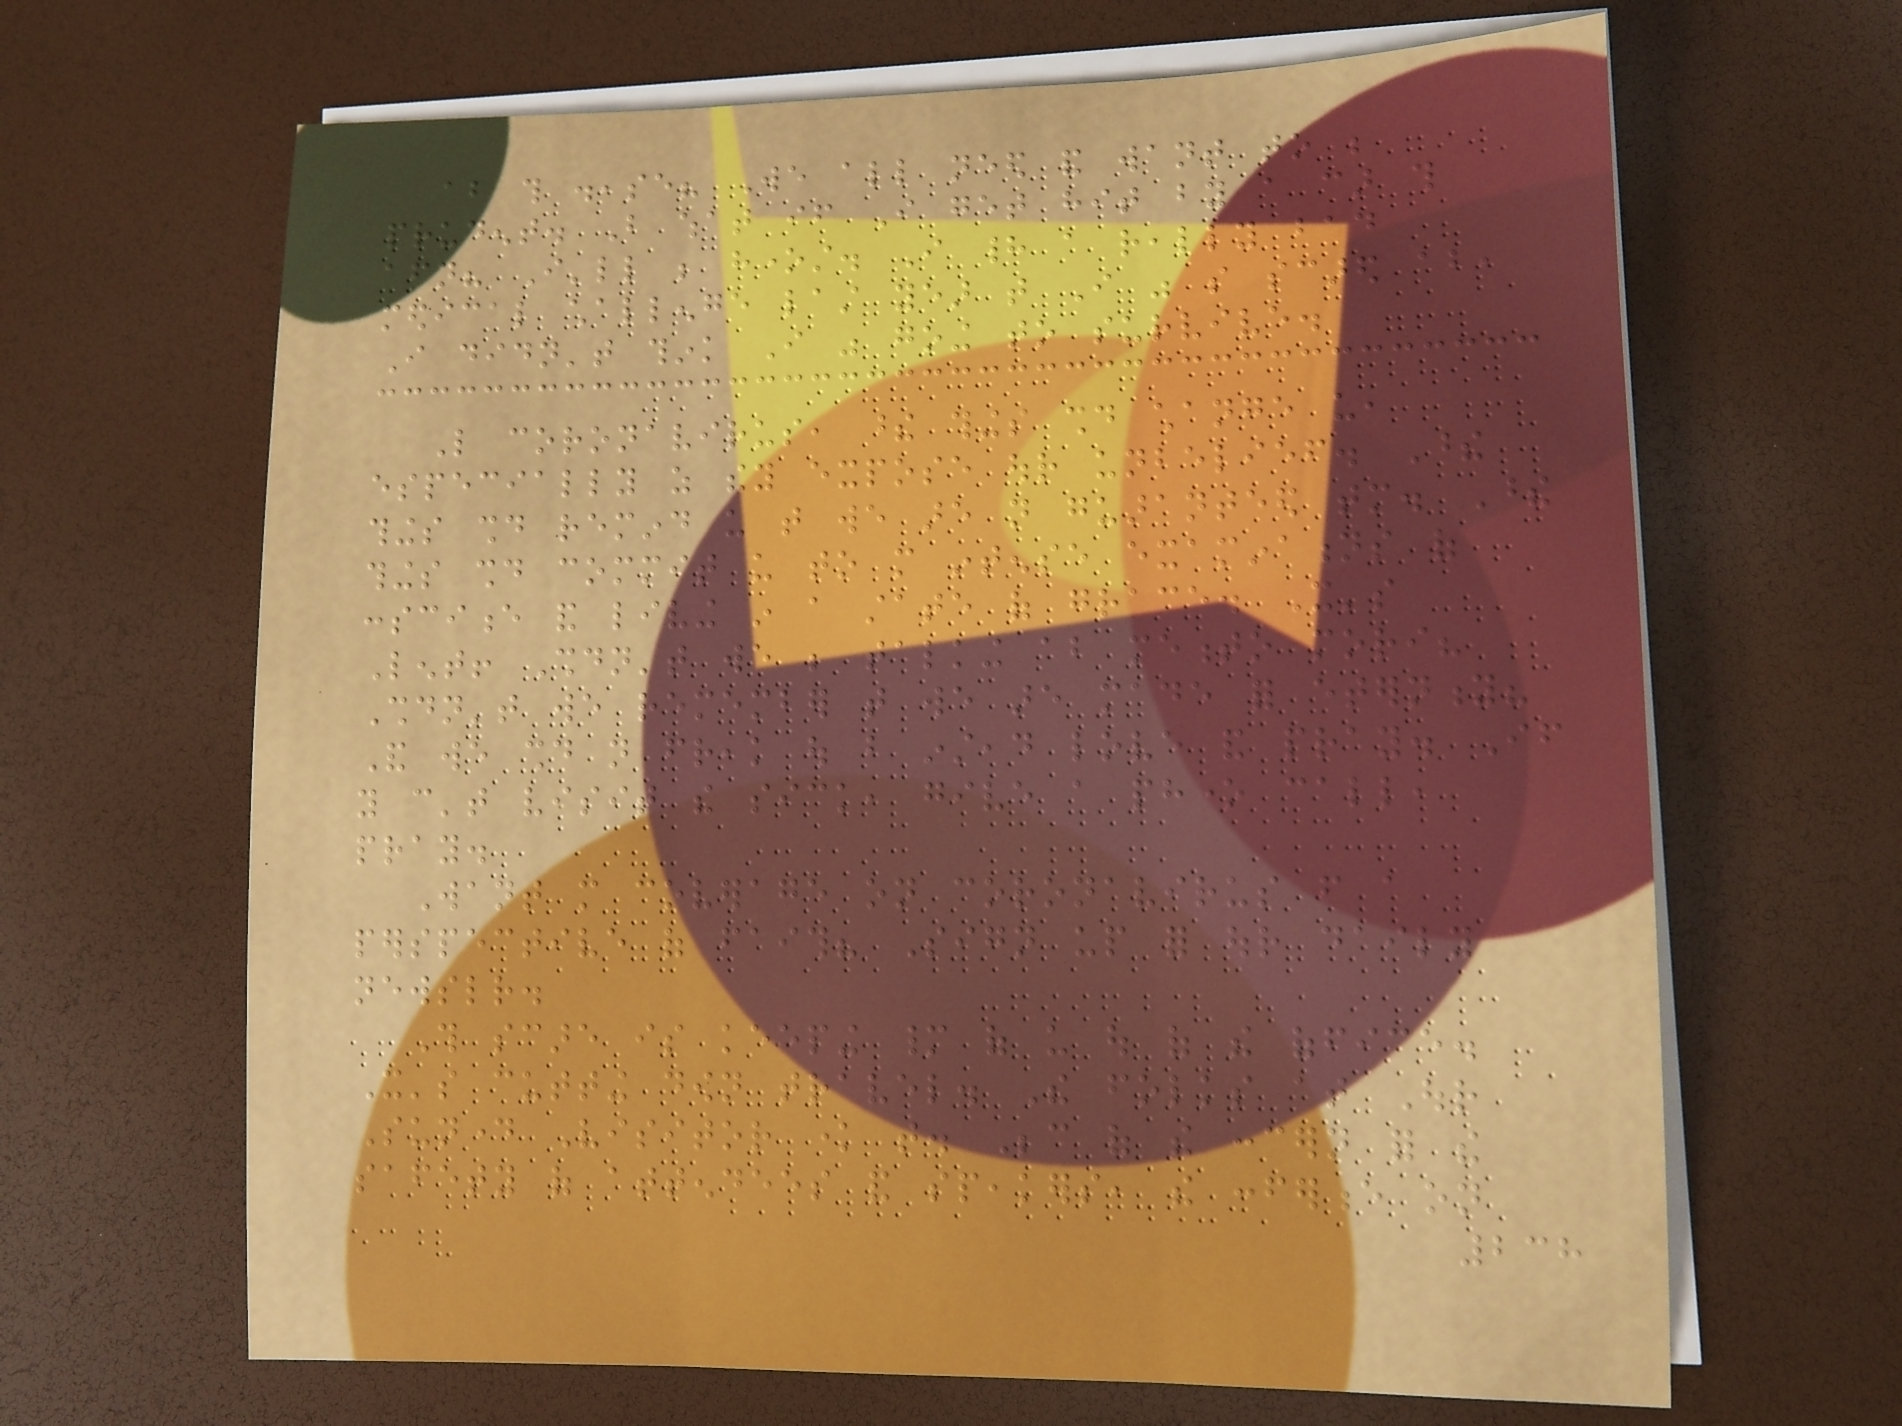about this disease? We all need and want to be
prudent. But what if I get hit by a car this
afternoon? I'll be honest. I had a really bad
medical challenge last year that I was so scared about,
I didn't think I was going to survive.
Like coronavirus, these things should change us,
especially as they expose our unbelief. These
things should remind us that we are not guaranteed tomorrow. These
things should commit us to more intense examinations of
conscience and living in a state of grace. It's
Lent! Shouldn't we be talking about memento mori?
Shouldn't we remember that we are made for eternity?
And we should not freak out but instead love and pray. If
you can't visit the sick, give a phone call,
pray.
Want more coverage on coronavirus from a
perspective of faith? Sign up for our daily
newsletter.
This scare is keeping many of us out of the office.
It's cutting down travel. The folks at Our
Sunday Visitor know that. Because of the concern for the
safety of attendees and speakers, the conference on
238
